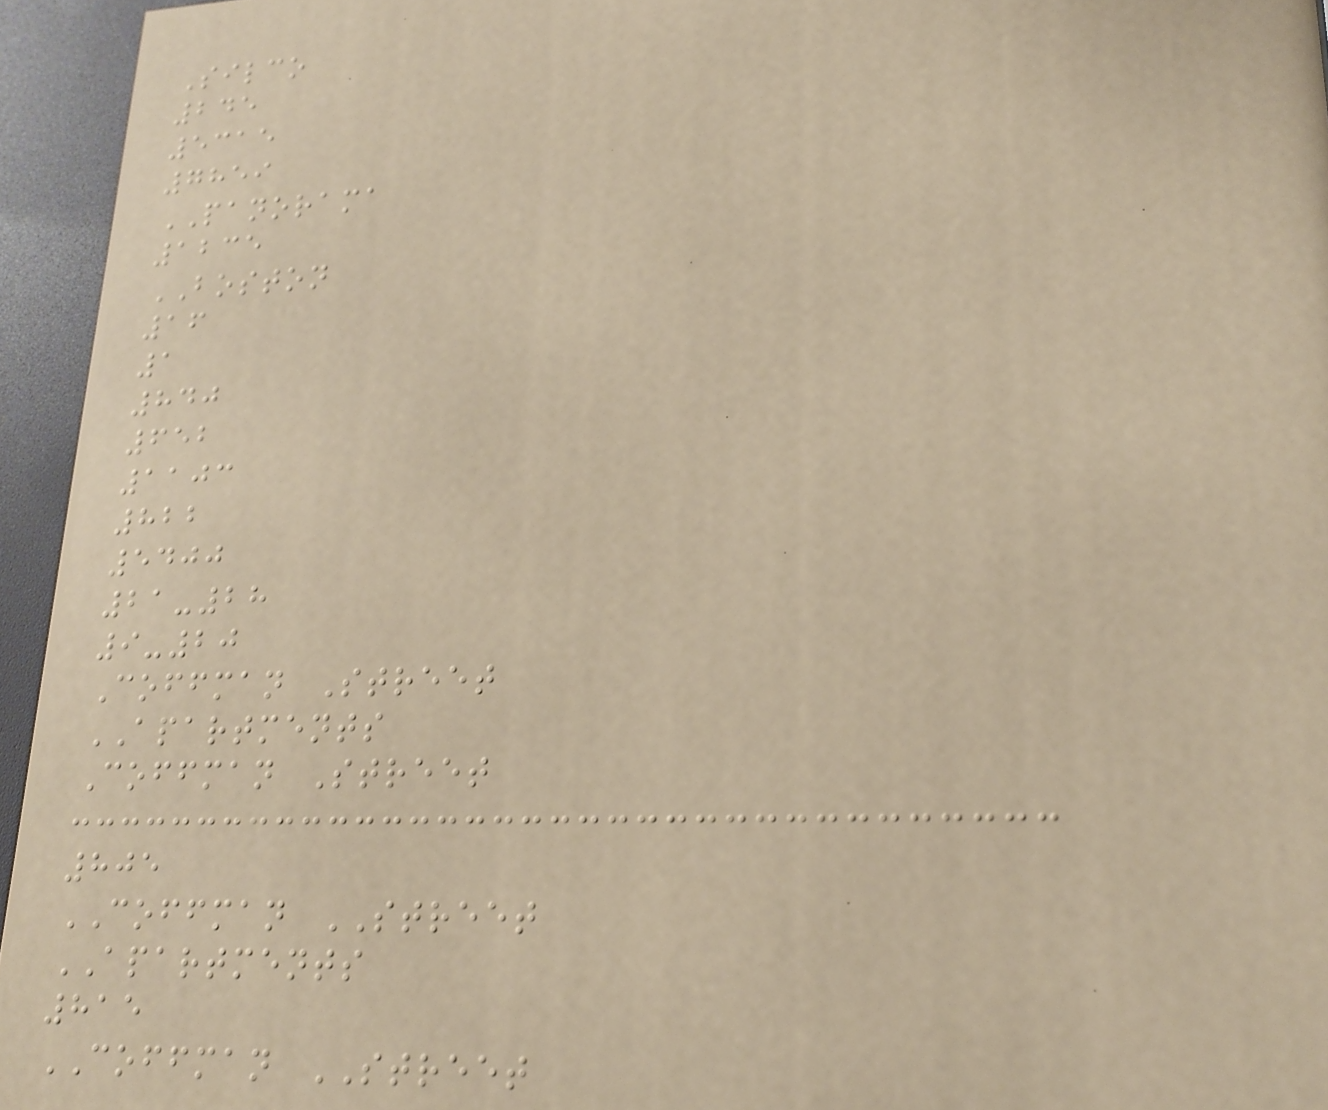Silco
245
5315
7859
PANORAMA
1235
BOSTON
16
1
840
652
1103
822
5400
21-28
9-20
Coffman Street
APARTMENTS
Coffman Street
805
COFFMAN STREET
APARTMENTS
815
COFFMAN STREET
